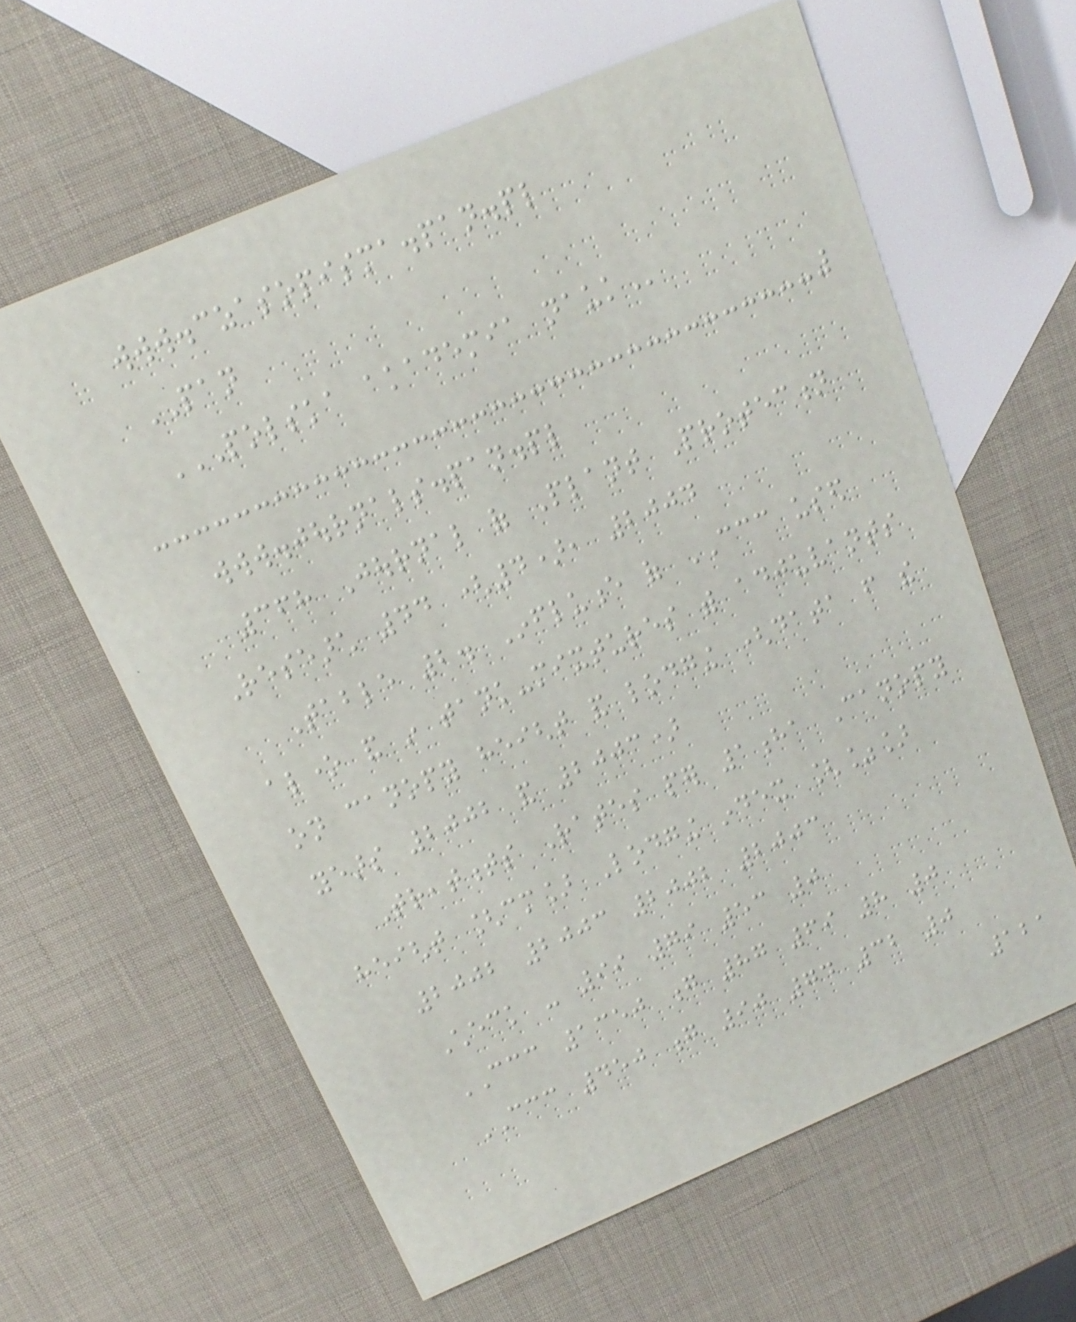www.czasopisma.pan.pl
PAN
POLSKA AKADEMIA NAUK
www.journals.pan.pl
368 Journal of Plant Protection
Research 44 (4), 2004
Table 2. Influence of CCC used
alone and in tank-mixtures with adjuvants
on canopy height and lodging (data from the
years 2002 and 2003)
Treatments Rates per 1ha Canopy
height [cm] Lodging index [%]
2002 2003 2002 2003
Check - 99 79 53 0
CCC 1350 g 87 69 8 0
CCC 450 g 90 74 32 0
121
